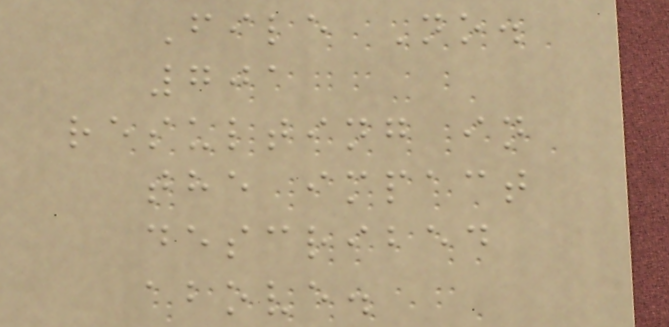File No.
701
resulting in
the impact
described
above.
